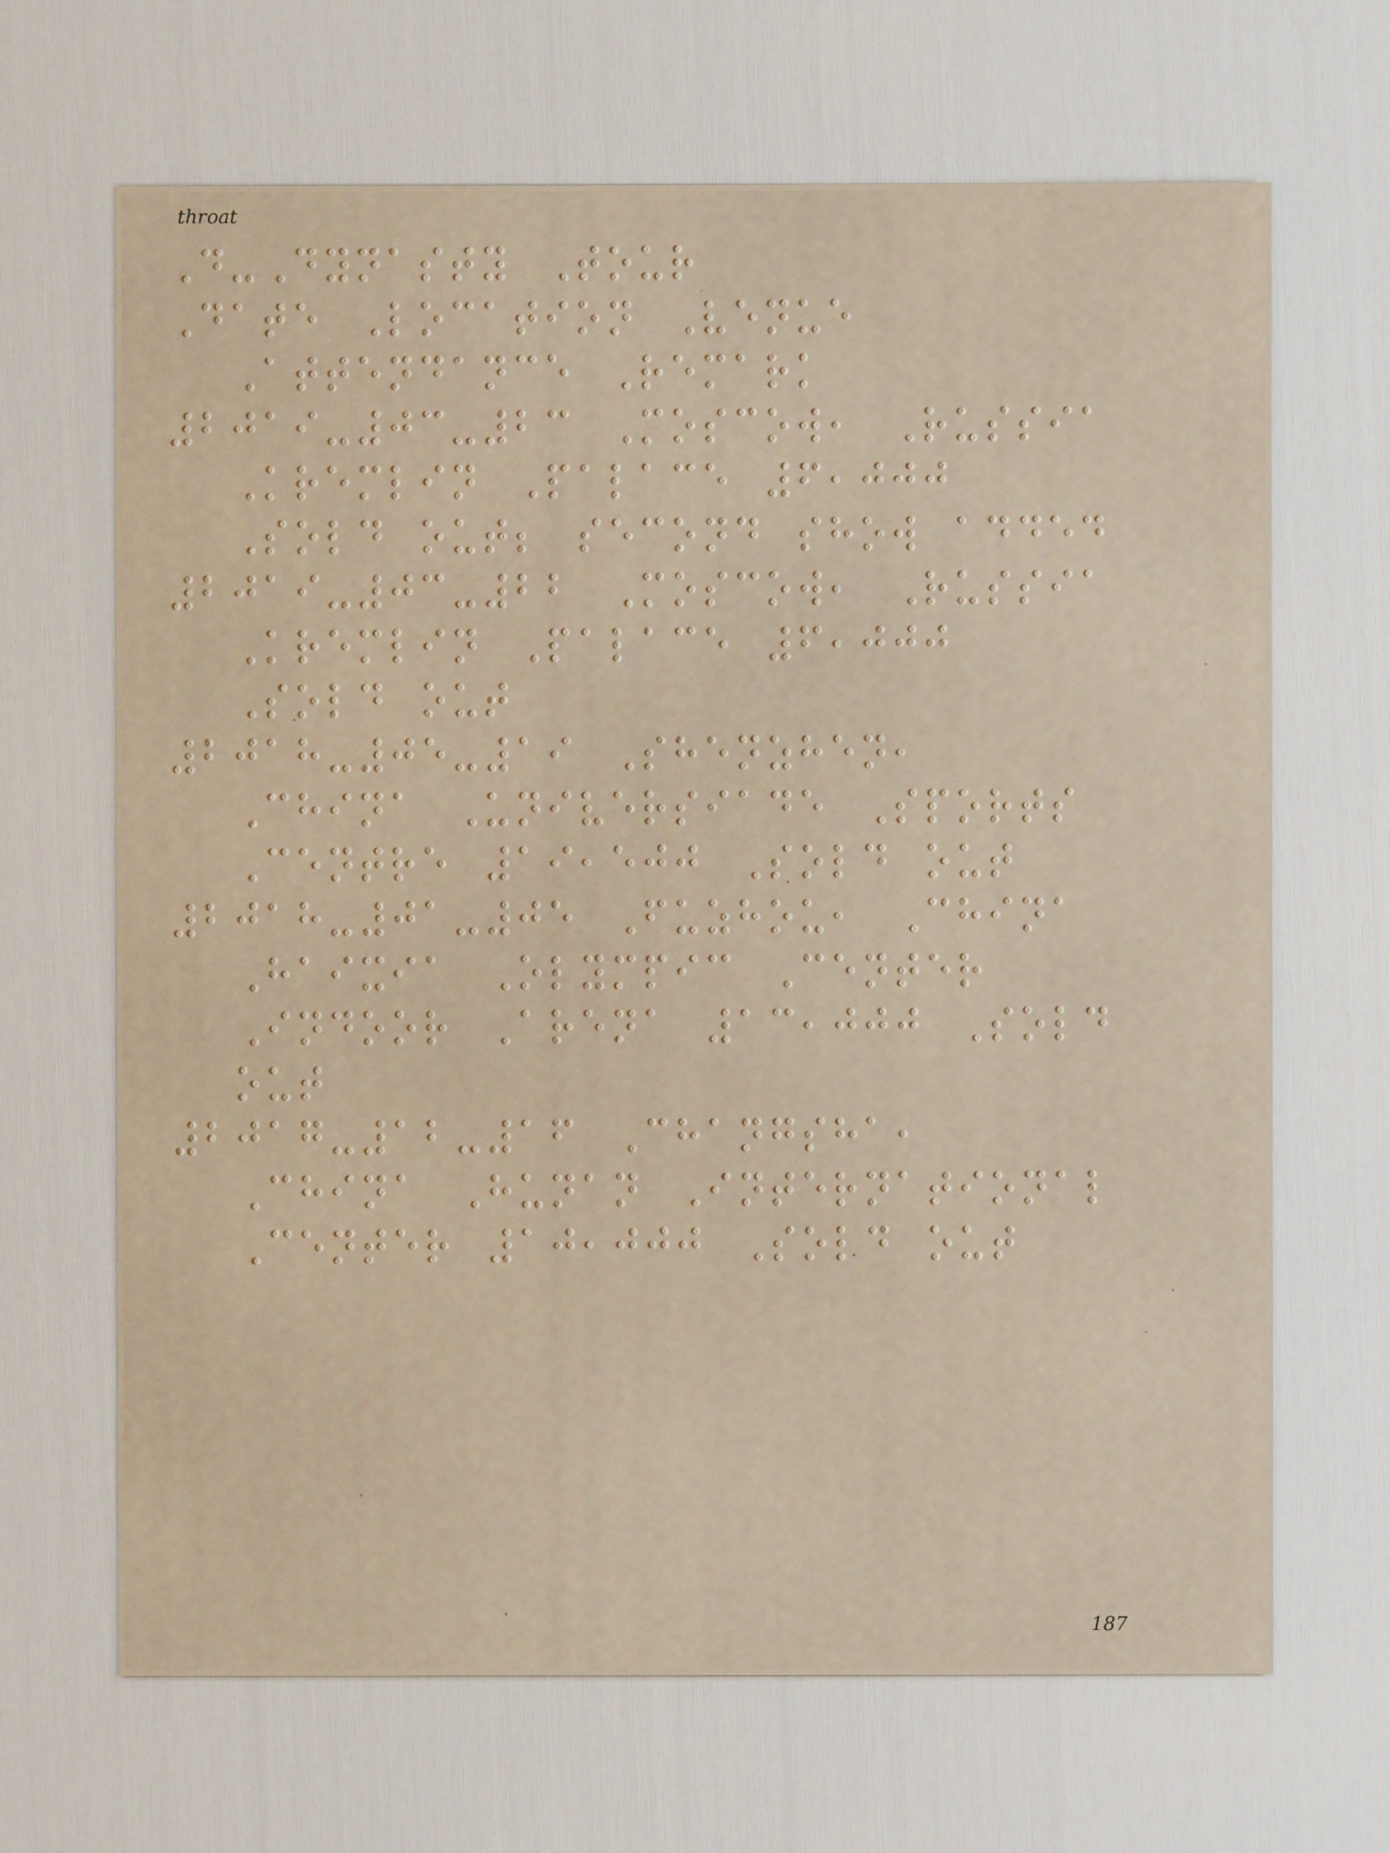D-Dynasty Tour
Date Location Venue
Attendance Remark
2019-03-23 Moscow, Russia
Kremlin Palace 6,000
Sold out; second show added
2019-03-22 Moscow, Russia
Kremlin Palace 6,000
Sold out
2018-05-19 Shenzhen,
China Universiade Sports
Centre 19,500 Sold out
2018-01-05 Fuzhou, China
Haixia Olympic Center
Indoor Arena 13,000 Sold
out
2017-12-16 Changsha,
China Hunan International
Center 10,000 Sold out
